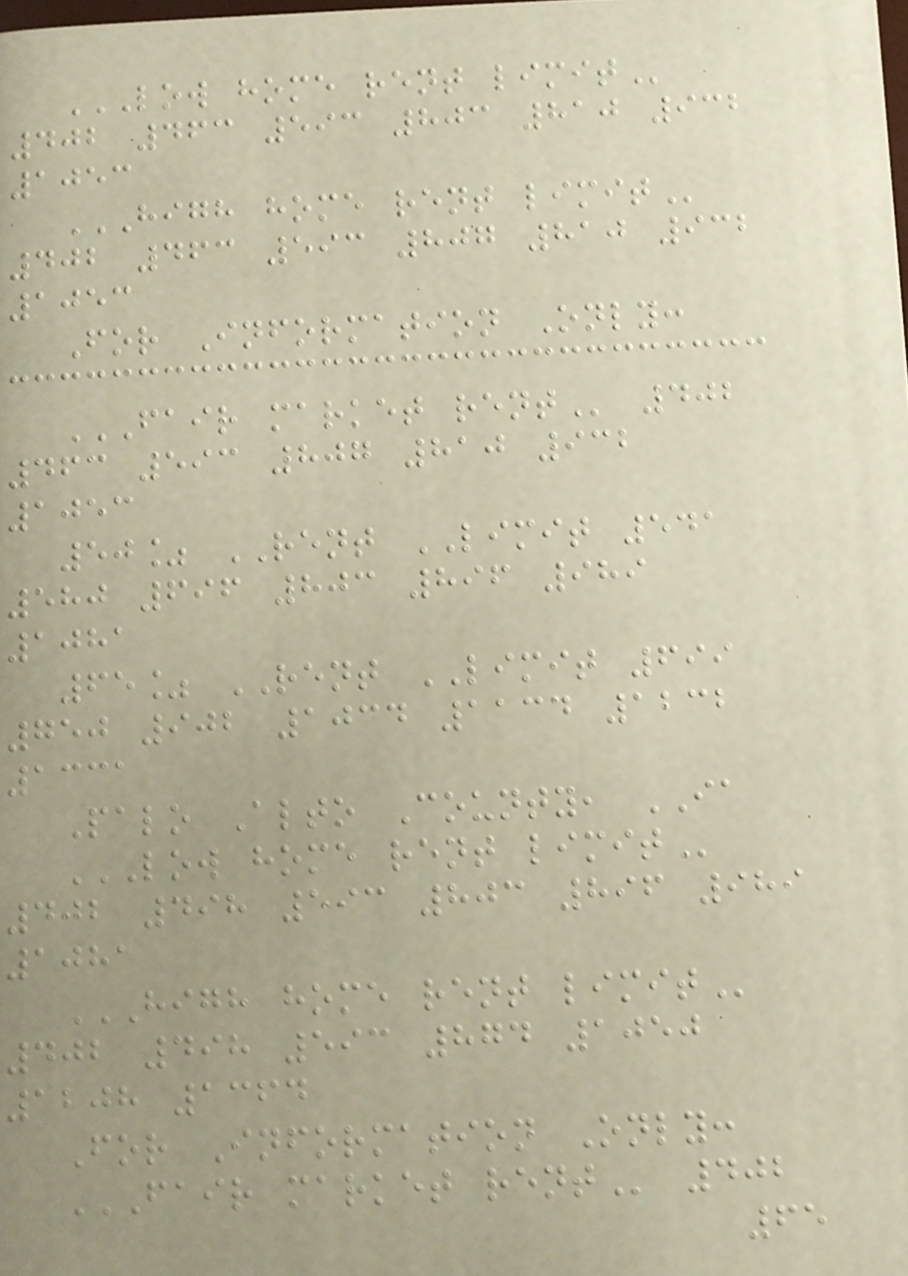LOW HOME RENT LIMIT
402 463 593 803 810 932
1053
HIGH HOME RENT LIMIT
402 463 593 807 810 932
1053
For Information Only:
FAIR MARKET RENT 402
463 593 807 810 932
1053
50% RENT LIMIT 541
580 696 803 896 989
1081
65% RENT LIMIT 699
750 902 1034 1134 1232
1331
Palo Alto County, IA
LOW HOME RENT LIMIT
402 498 593 803 896 989
1081
HIGH HOME RENT LIMIT
402 498 593 874 1050
1208 1364
For Information Only:
FAIR MARKET RENT 402
65
